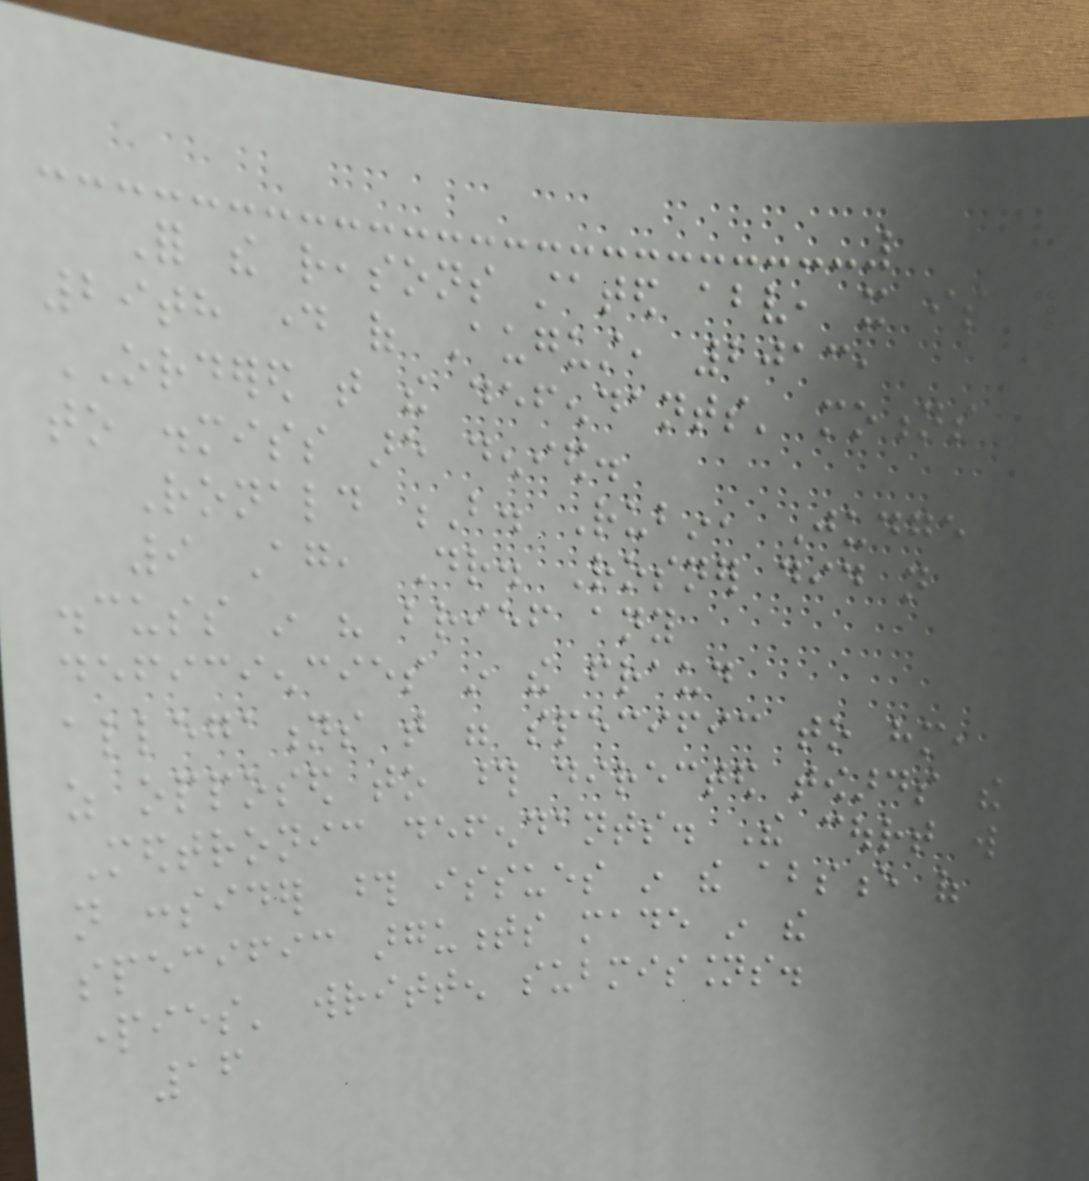For the reasons stated above, it is this
29th day of August, 2013,
ORDERED that the defendants' motions
to dismiss are denied.
Ronald B. Rubin, Judge
9 Again, Dr. Rosner did not
discuss in his brief any
deficiencies in the fraud
allegations that were specific to him,
as opposed to those directed towards the
Medtronic defendants. The court will
not consider those issues in the absence of
specific arguments made in the
parties' written submissions.
16
